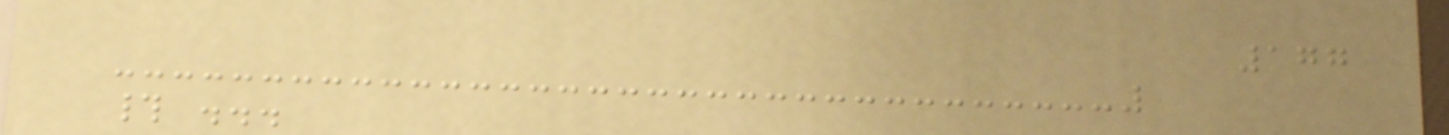177
# ...
